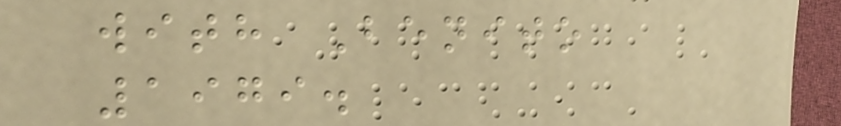with Benito
1979.
